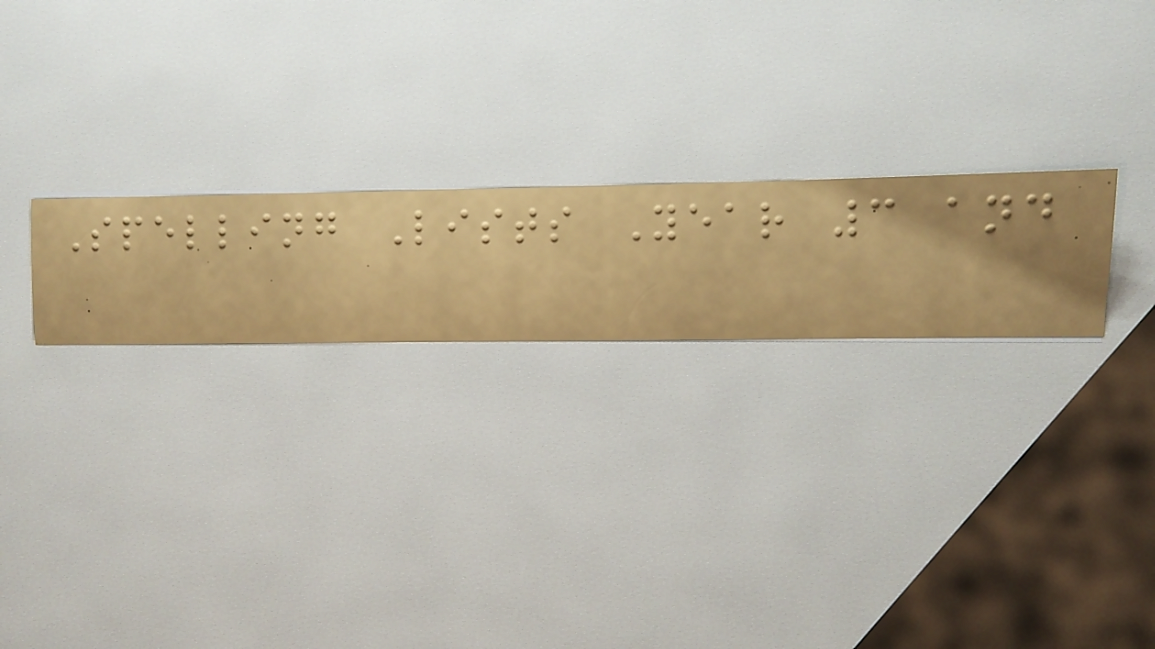Spelling Lists Year 3 and
